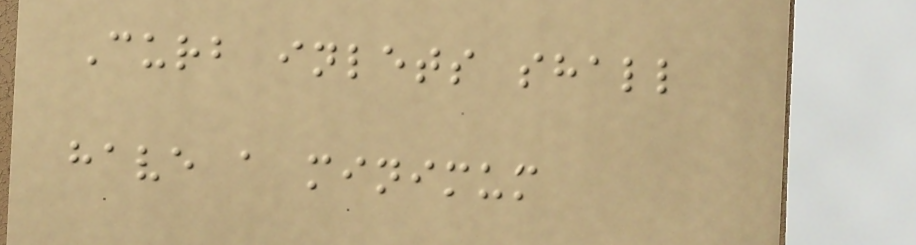Curb inlets shall
have a minimum
